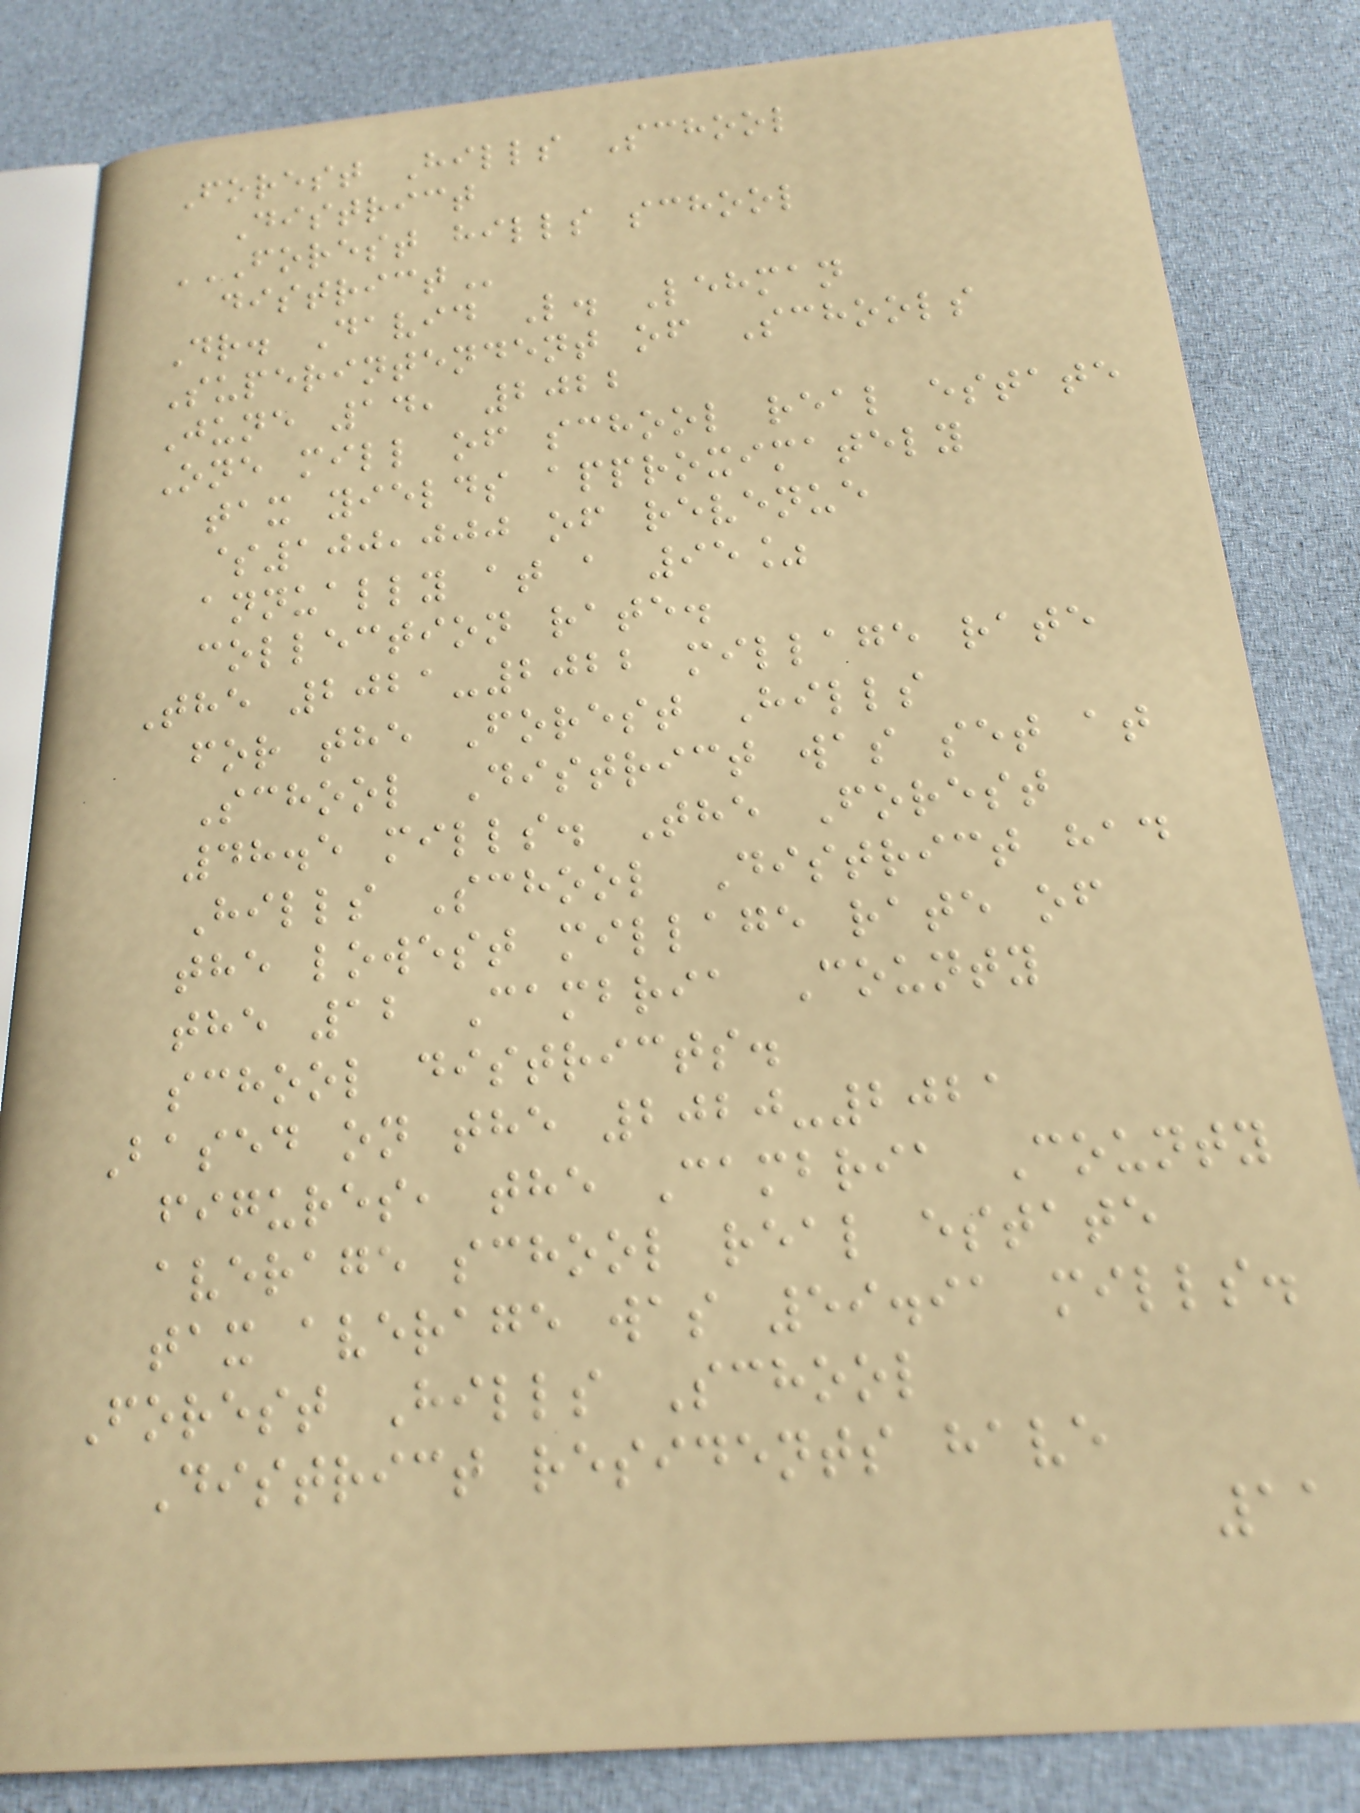Forest Hills School
District
FOREST HILLS SCHOOL
DISTRICT
Dr. David L. Lehman
Superintendent of Schools
June 14, 2022
One mill of school real estate
tax yields approximately
$100,000 of revenue
annually at a 95%
collection rate.
The 2021-2022 millage rate
for the Forest Hills
School District was set at
48.5 mills. The Forest
Hills School District had
the lowest millage rate of
the 12 Cambria County
school districts.
Based on the 2020-2021
figures, the Cambria County
average school real estate
tax average was 59.91 mills.
Forest Hills School
District residents have
11
